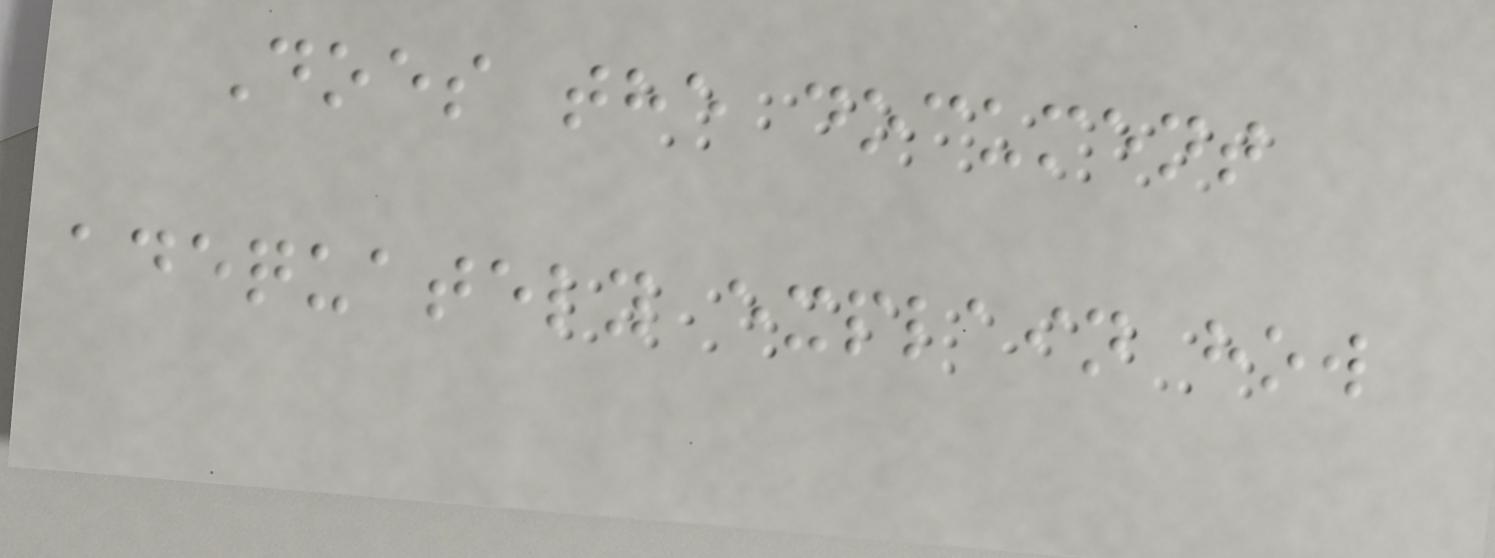Does the document
adequately explain how
